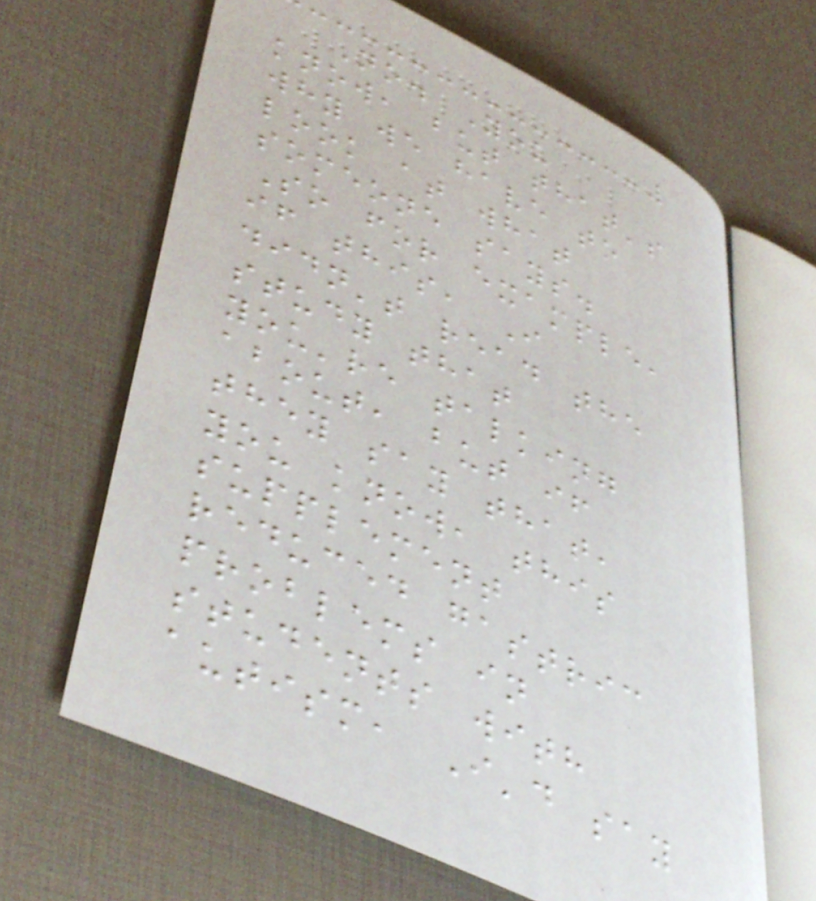No. You
know, but that's
why we have to
look at what
someone says.
So for example,
if this, I
didn't read the
study that
you're talking
about, but if
they say that,
you know, this
supplement
reduced gastric
problems in
students with
autism, I'd say
